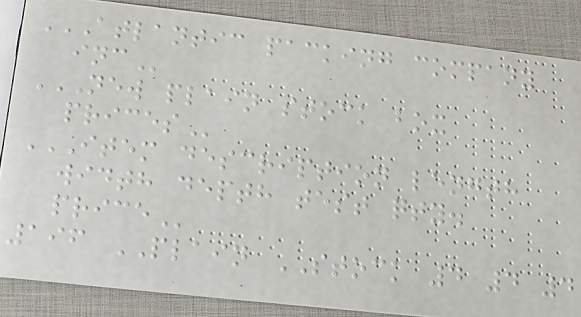ATLANTIC PACKING COMPANY
INC
NEW PLAIN STOCK BOX
PRICES
ITEM DESCRIPTION LENGTH
WIDTH DEPTH TEST QTY.
PRICE
196 PLAIN STOCK 4 4 4
